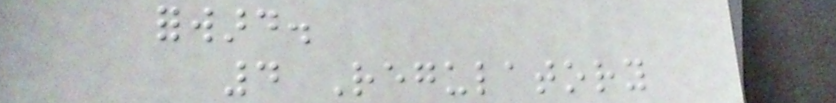forward.
4 Regulatory
